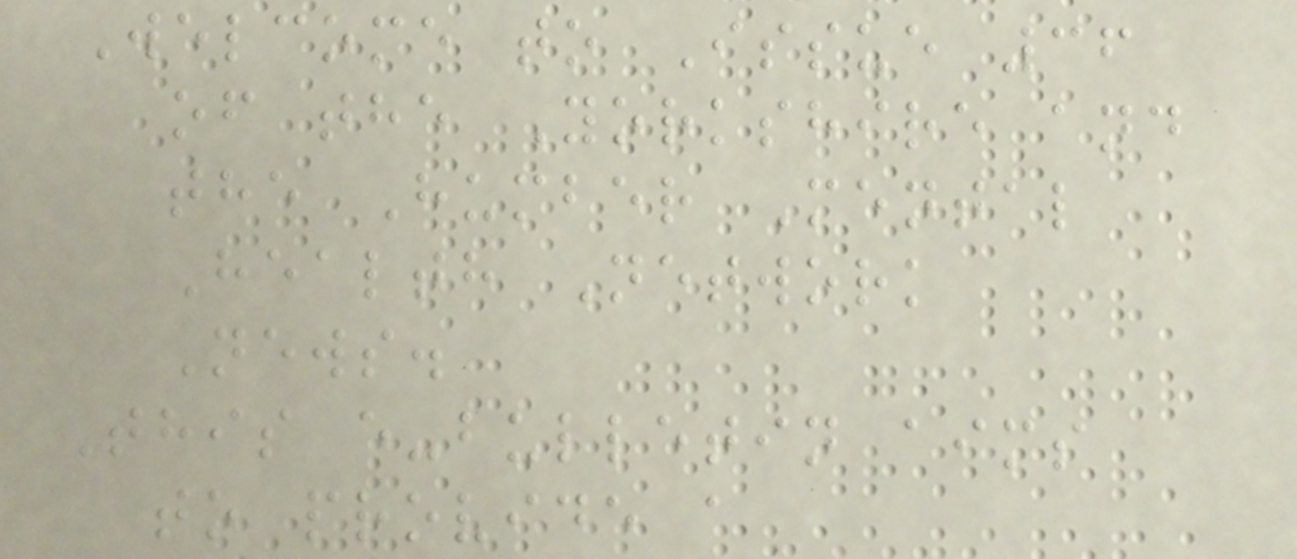Welcome to Issue 36
of the Yorkshire and
the Humber Mental
Health Network
News.
This e-bulletin aims
to provide a
